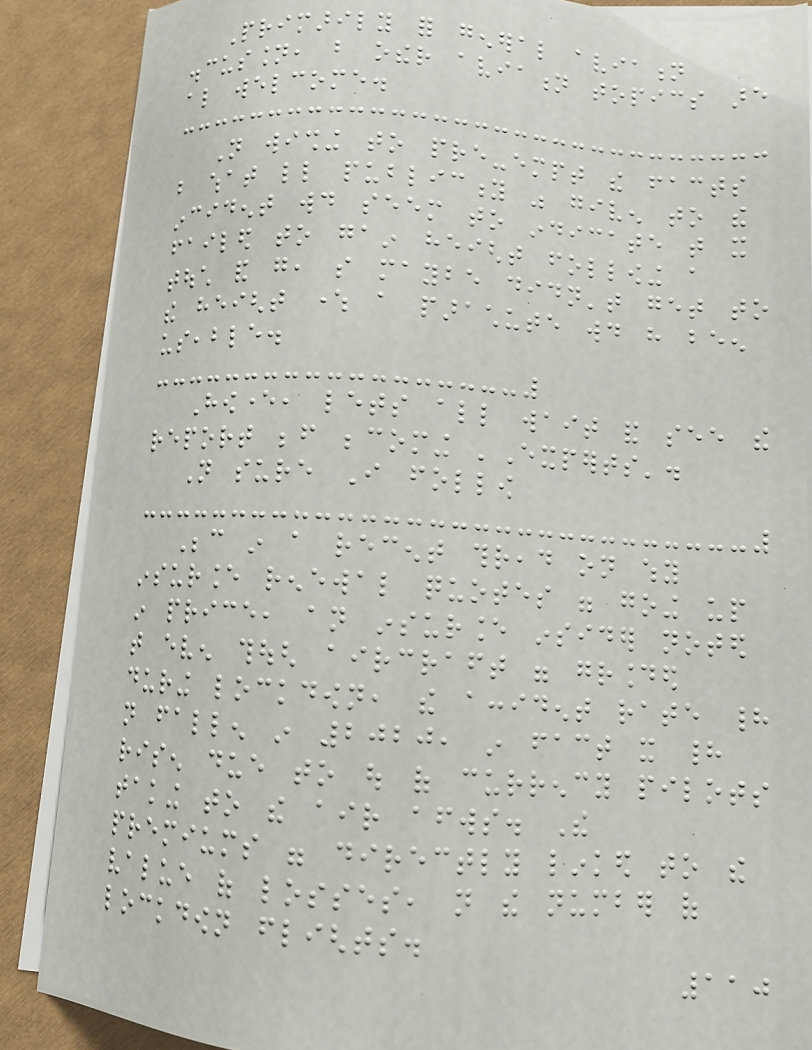Primarily for general aviation
discussion, but other aviation topics are
also welcome.
Not wishing to pre-empt the facts
but what little publicity was given to the
incident would seem to indicate that it
failed to gain height following a
touch and go, so maybe didn't get to
the height where a parachute would have been
useable.
However, lets all wait and see the
report before becoming 'Experts'.
Not sure I follow
Because in a recent thread on why
insurance renewal quotes were going up
in price, an insurance insider noted
that even though aircraft were grounded
during lockdown, the accident rate had
not fallen in 2020, in fact it had
risen due to out of currency pilots
taking to the air afterwards. The
premiums were directly linked to the
value of losses, not the number of
lockdown flights.
110
